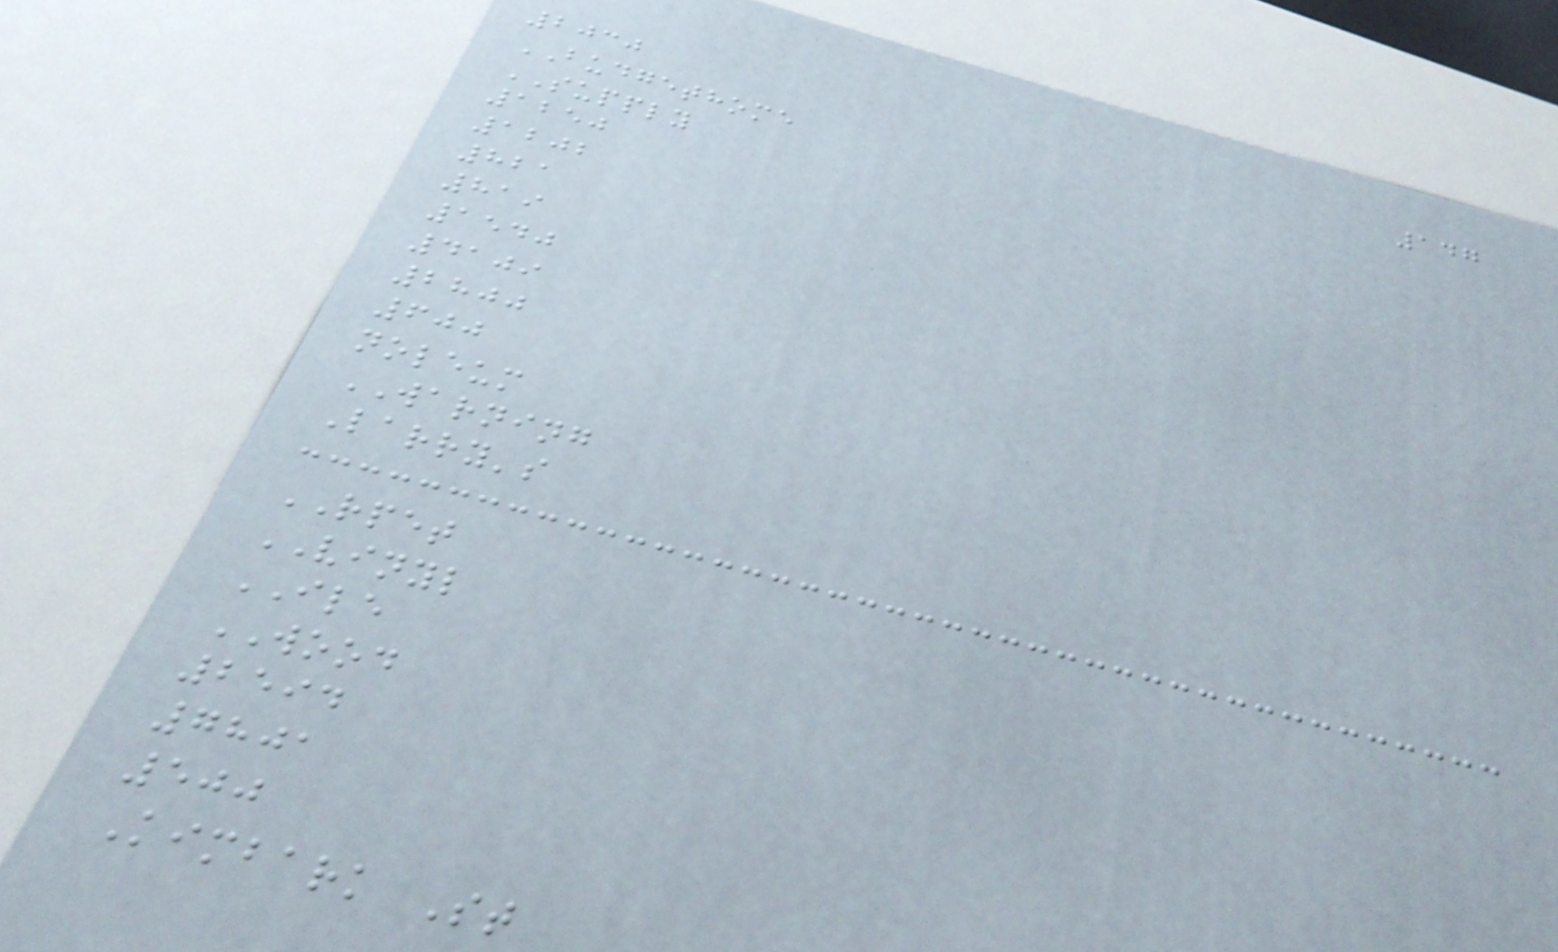147
2030
BUDGETHOME
SUPPLY
1250
1202
821
819
1540
4109
2800
600
noleum
WARNING
Larry's
RPET
VINYL
ILE
WOOD
2594
7801
500
Kimbark St
